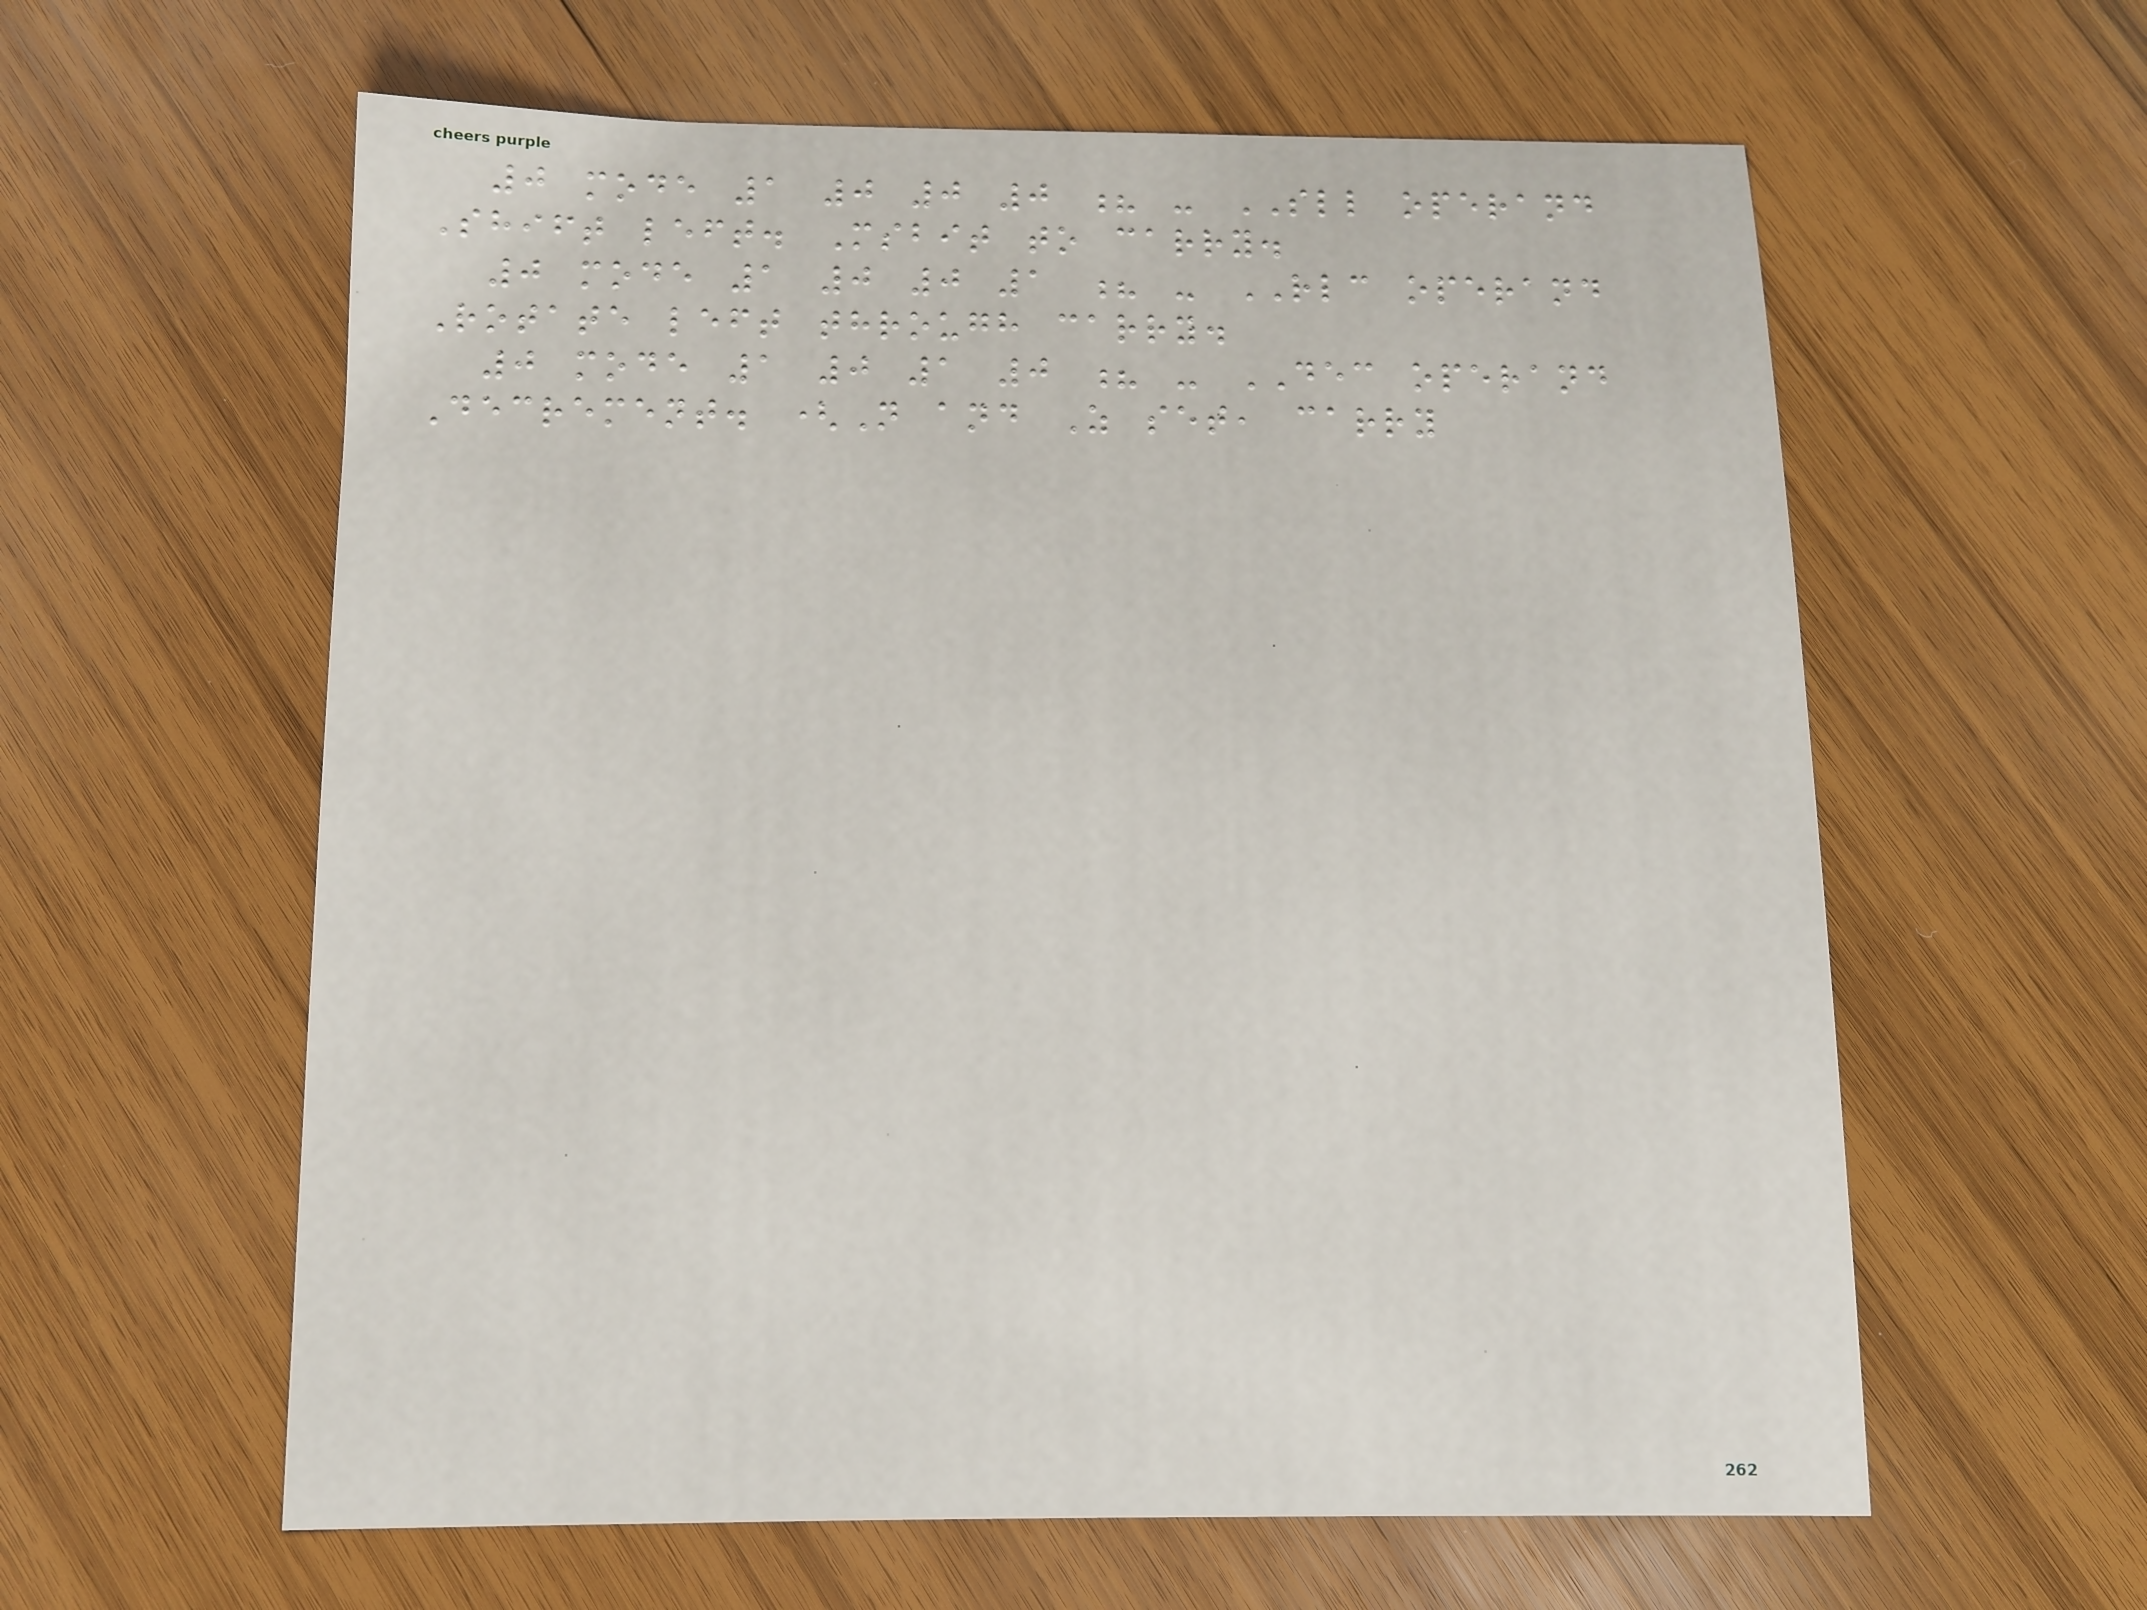0 mode 1 0 0 0 ? - SLL operand
Shift left. Msbit to carry.
0 mode 1 0 0 1 ? - RLC operand
Rotate left through carry.
0 mode 1 0 1 0 ? - DEC operand
Decrement. (N and Z set, carry
